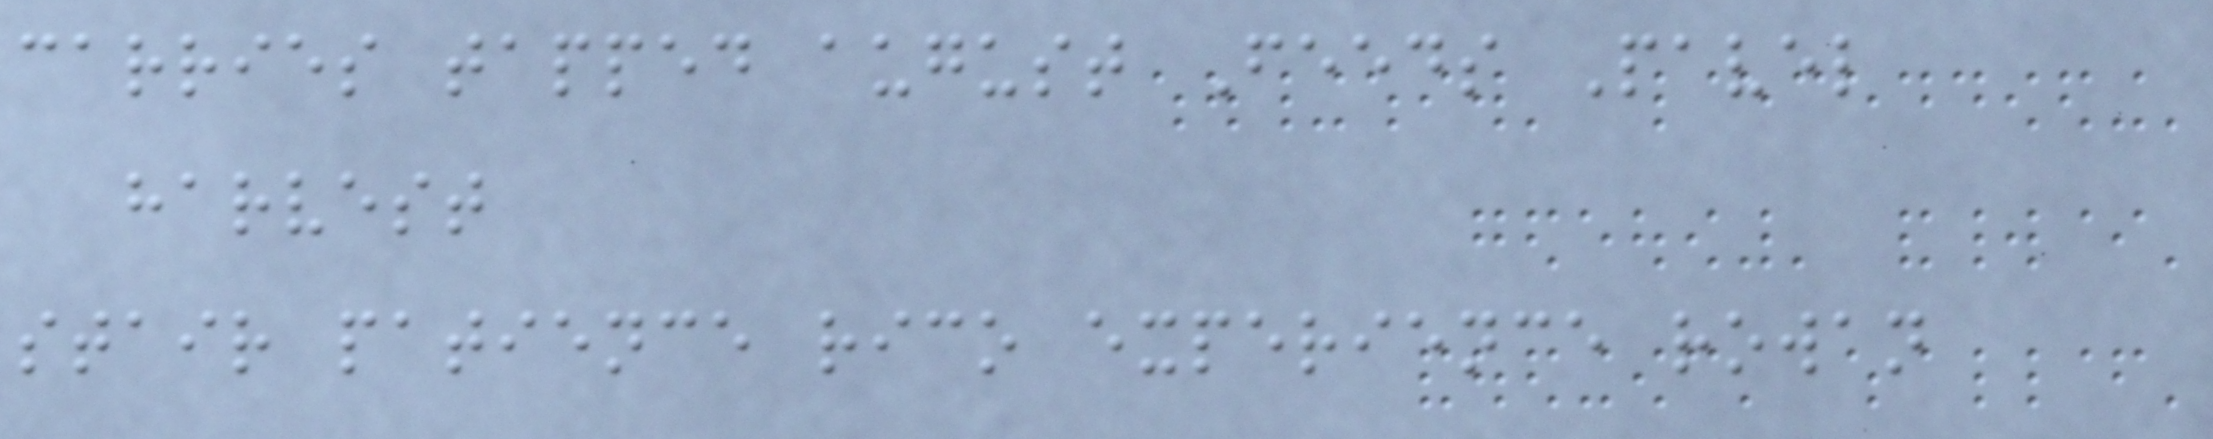carries tapped august Feeds Pavel
harvest
stair patience rico experience rowan
